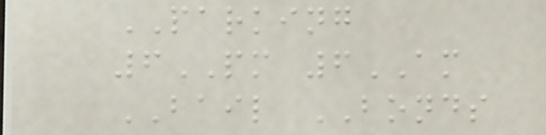PARKING
6PM 6AM
BAIL BONDS
